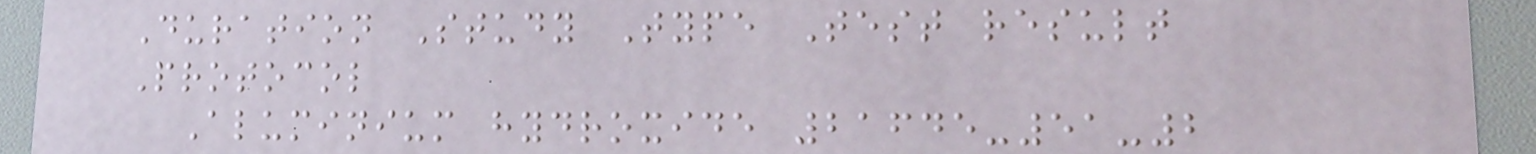Duration Study Type Test result
Protocol
Aluminium hydroxide 21645-51-2
